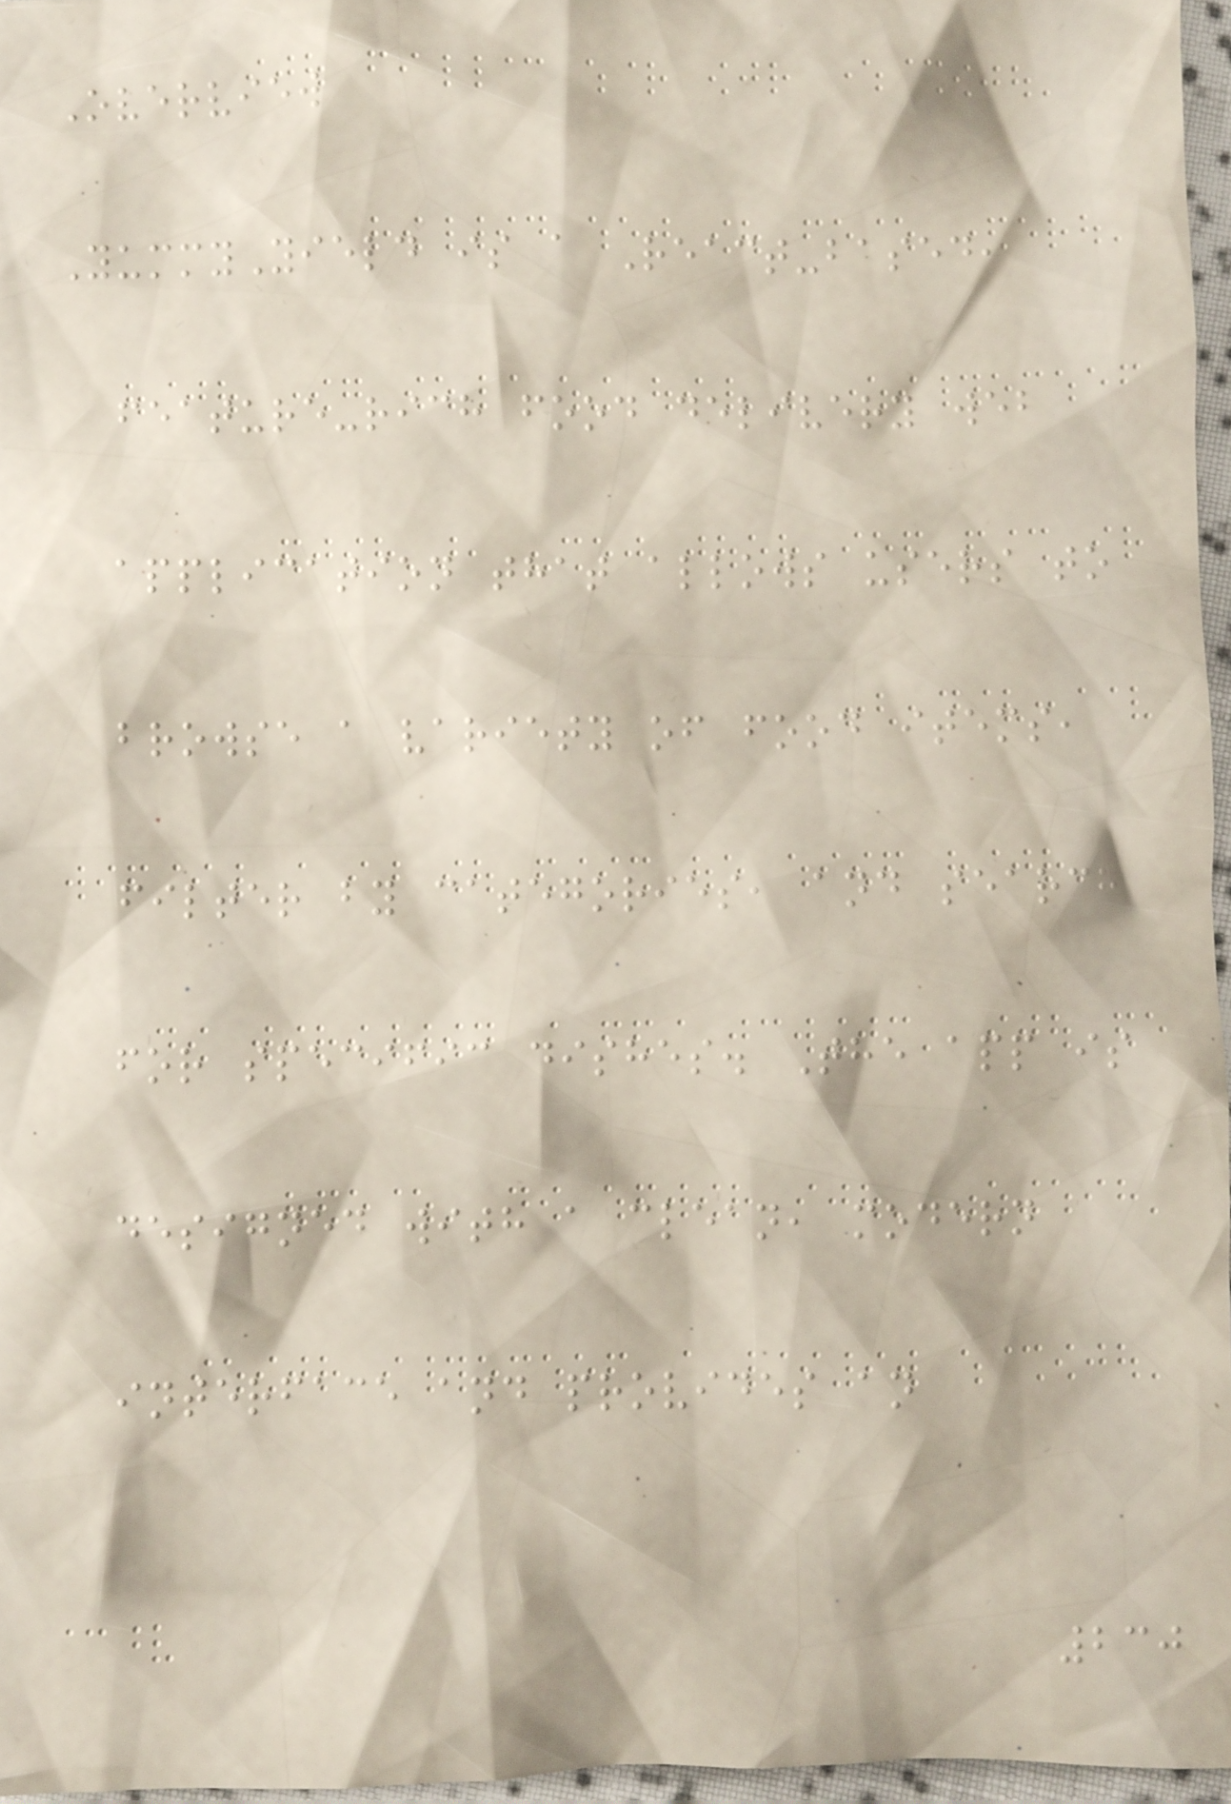Overview
YummyYield is a React-based,
feature-rich food delivery web
application that allows users to
browse a variety of food items,
filter by categories, and search
for specific dishes. The app is
designed with a clean, modern
interface and provides an
230
